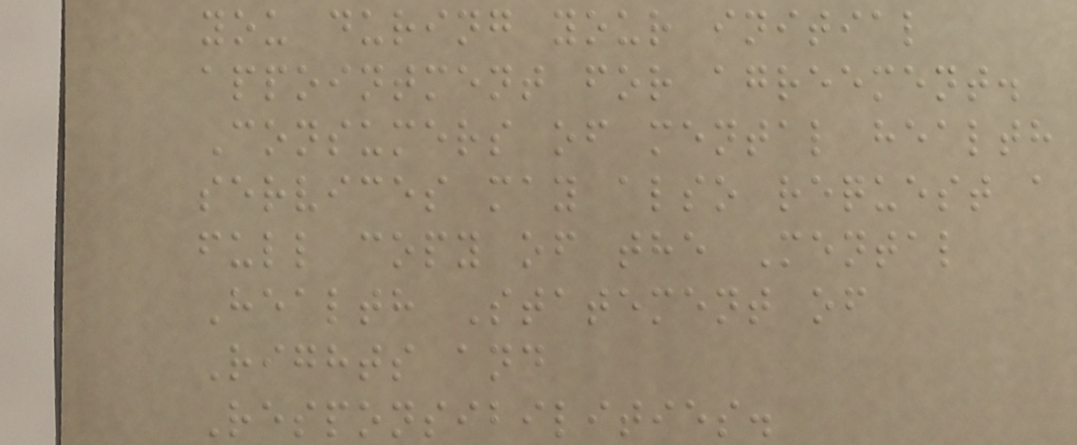you during your initial
appointment for agreement.
Consumers of mental health
services may also request a
full copy of the Mental
Health Statement of
Rights and
Responsibilities.
